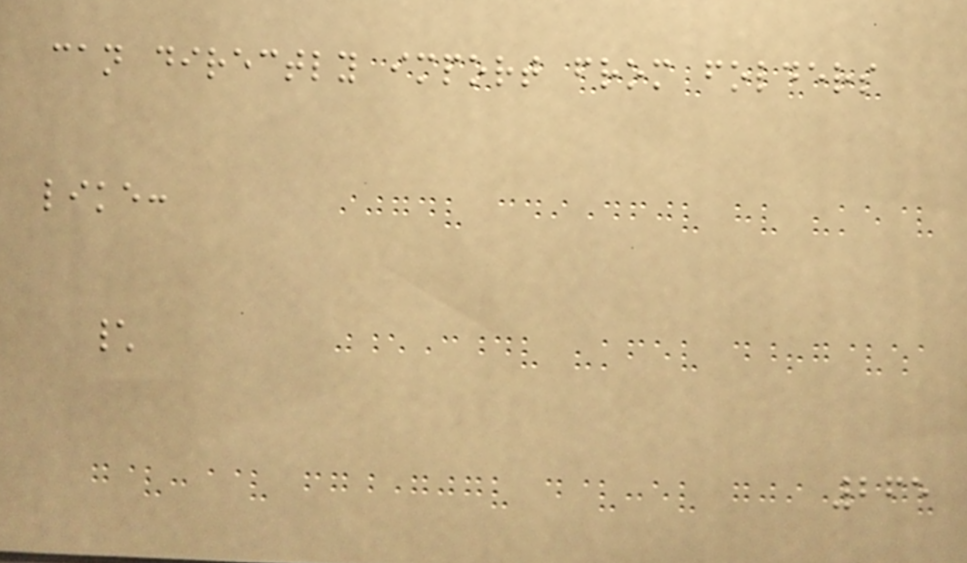can directly import from folders
like:
\
265
